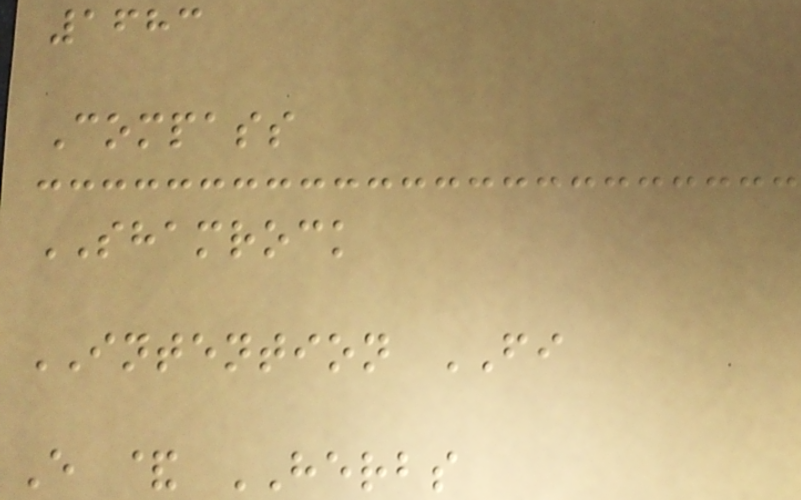1683
Compass
SHAMROCK
INTENTION FI
E & HERBS
